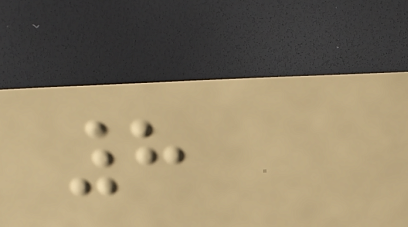8
